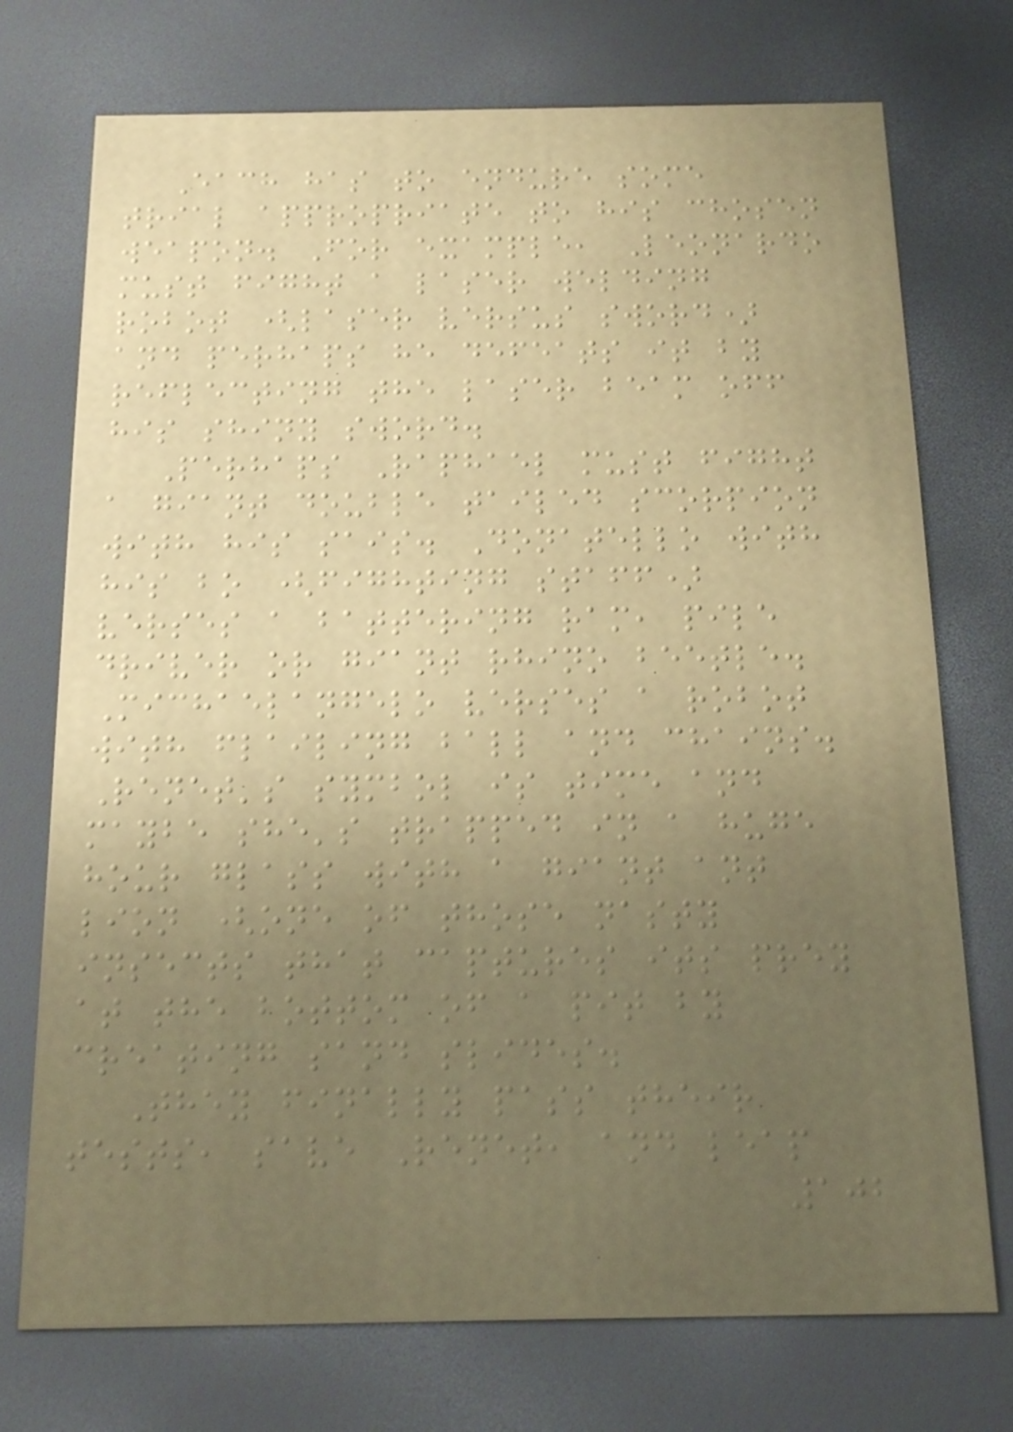Each has to endure some
trial appropriate to his chosen
weapon. For example, Leonardo
must fight a laser welding
robot (laser versus sword)
and perhaps he defeats it by
reflecting the laser beam off
his shiny sword.
Perhaps Raphael must fight
a giant double tailed scorpion
with his sais. Donatello with
his bo (fighting staff)
verses a battering ram, pile
driver or giant rhino beetle.
Michaelangelo verses a robot
with flailing ball and chains.
Renet's symbol is time and
maybe she's trapped in a huge
hour glass with a giant ant
lion (one of those nasty
insects that captures its prey
at the bottom of a pit by
creating sand slides.
They finally pass their
tests, save Renet, and leap
102
